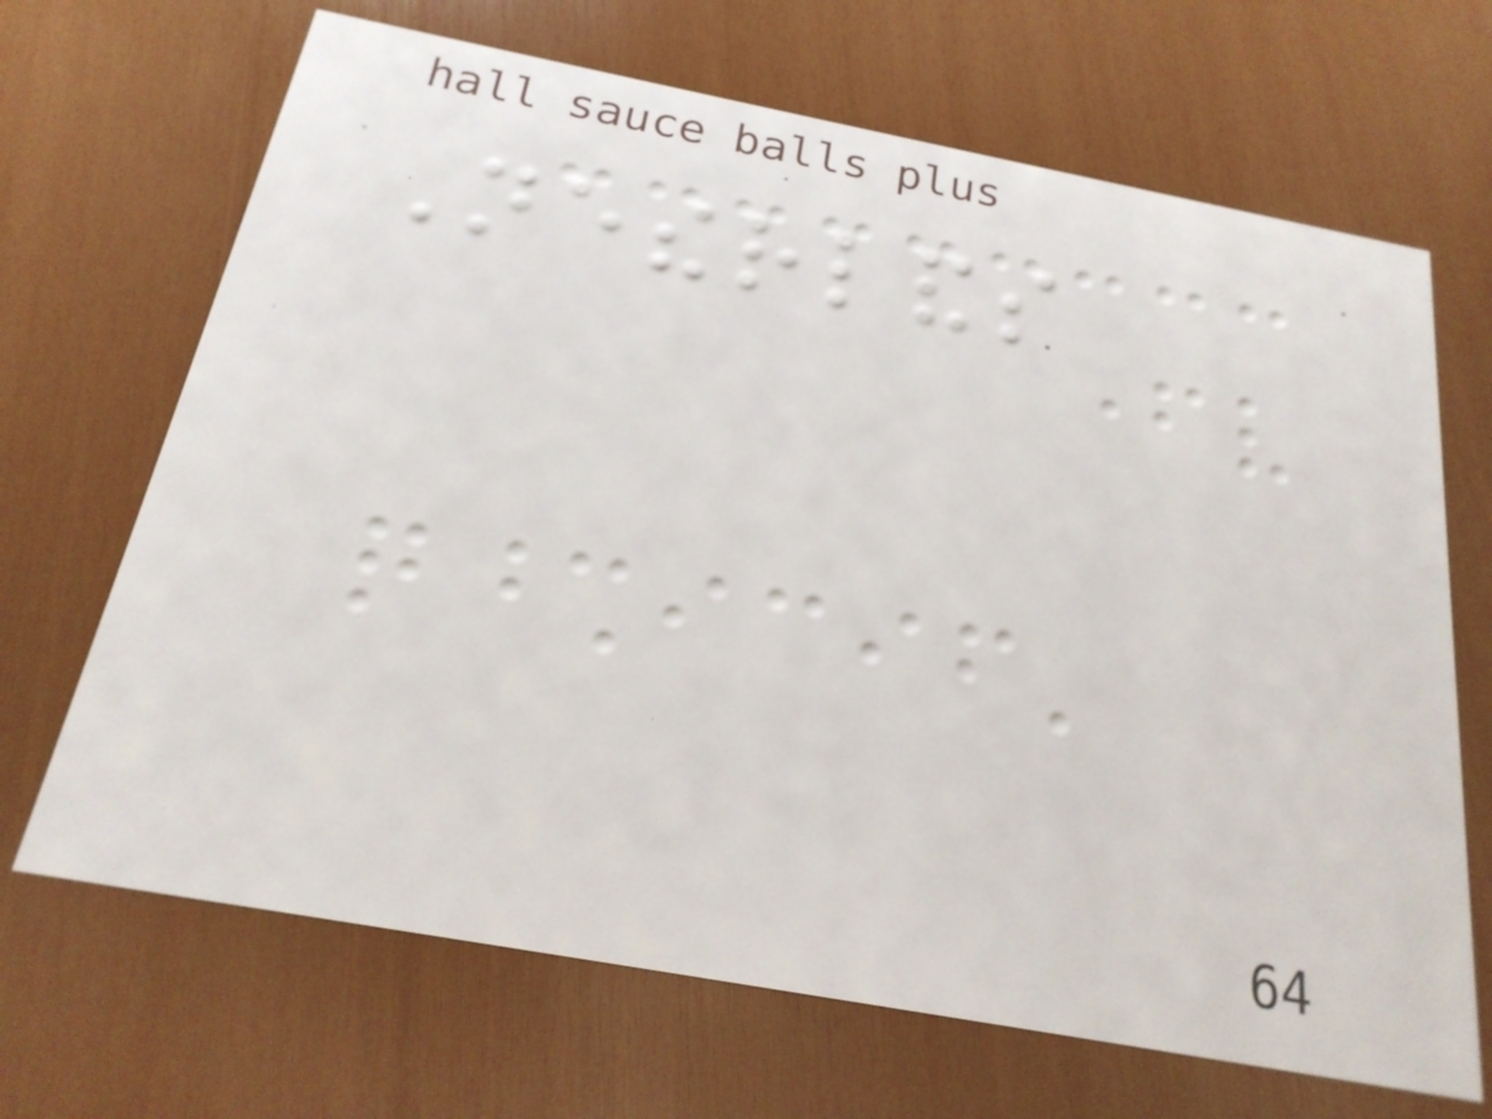Netherlands
